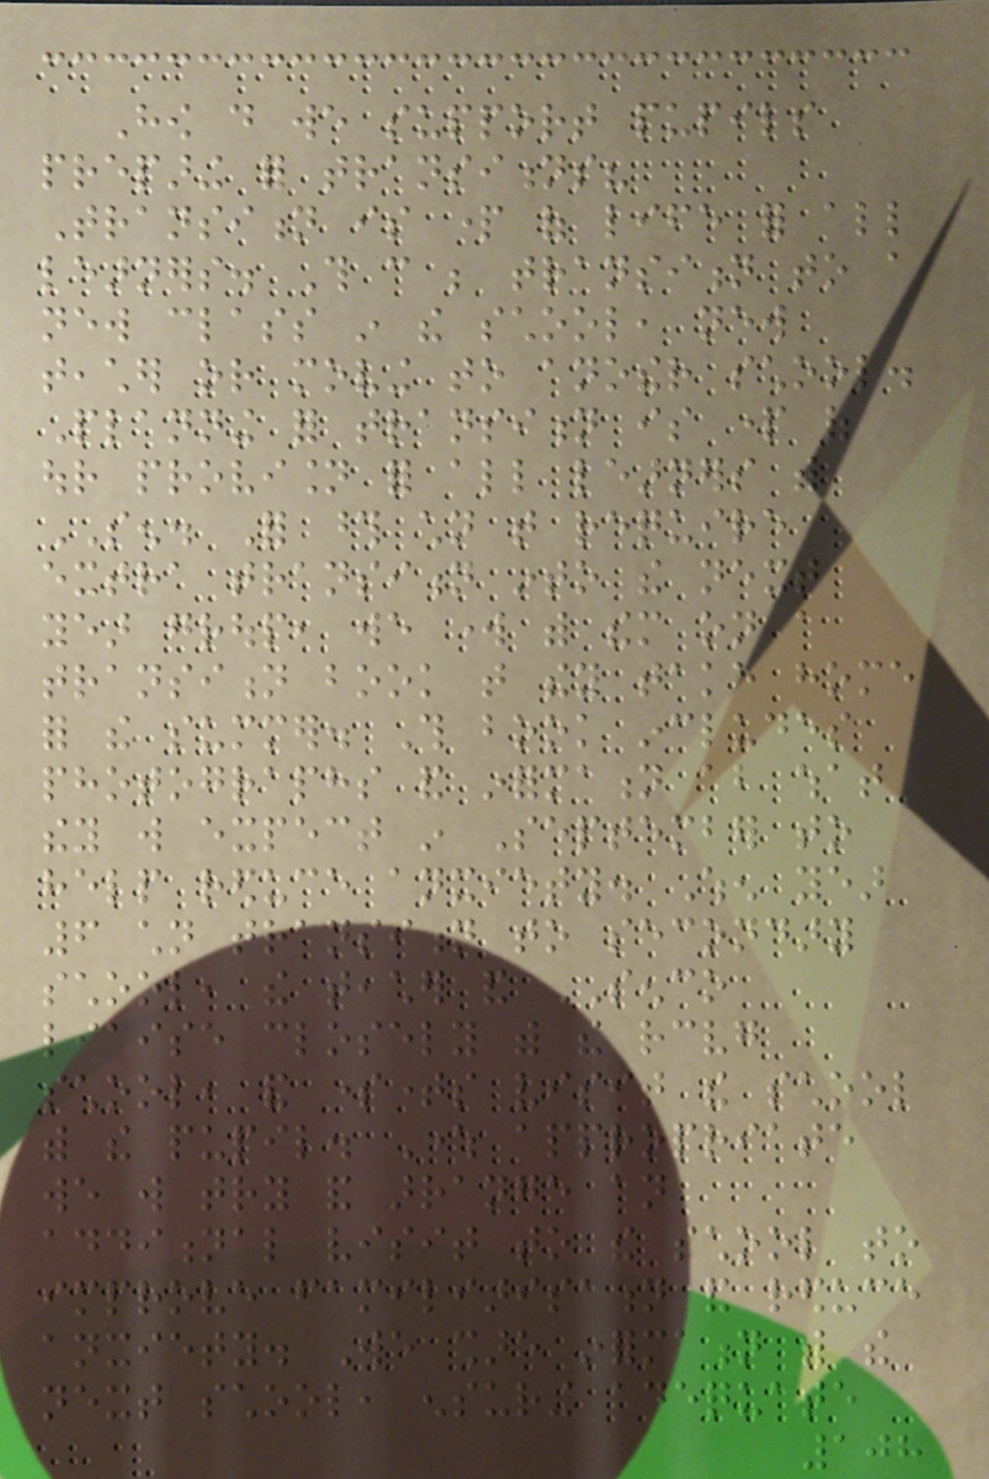How do we support pupils
preparing for transitions?
Transition is part of life for all
learners. This can be transition to a
new class in the school, new
teacher or moving to another school.
Planning for transition is part of
our provision for all learners with
SEN. For those children that require
extra transition into the next
year group, we work with them on a
transition book that they take home
for the summer. This book includes
photographs and information about what
they will expect in September to
help reduce anxiety. When year
6 children transition to secondary
school, the teacher and SENCO
liaise closely with the receiving
school, and sometimes visit the school
with the pupil. Where appropriate
we will try and arrange an
additional visit to the school to
improve familiarisation and reduce
anxiety. We share information with the
next school, ensuring adequate
108
